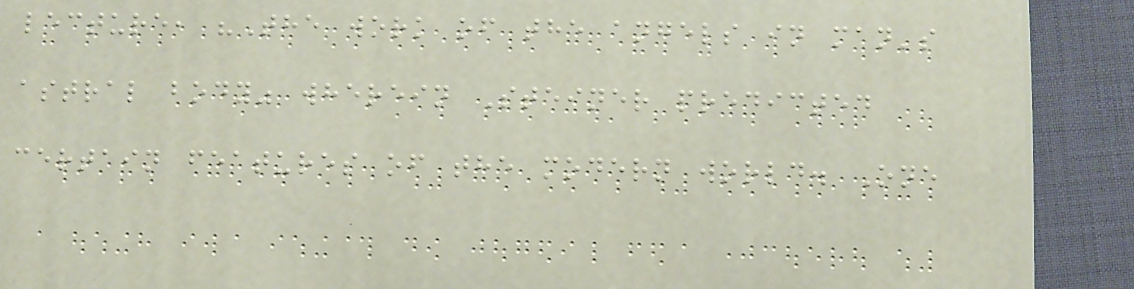lecture, "The work of the angels in man's
astral body" wherein Steiner predicted
certain features of the modern world. One
